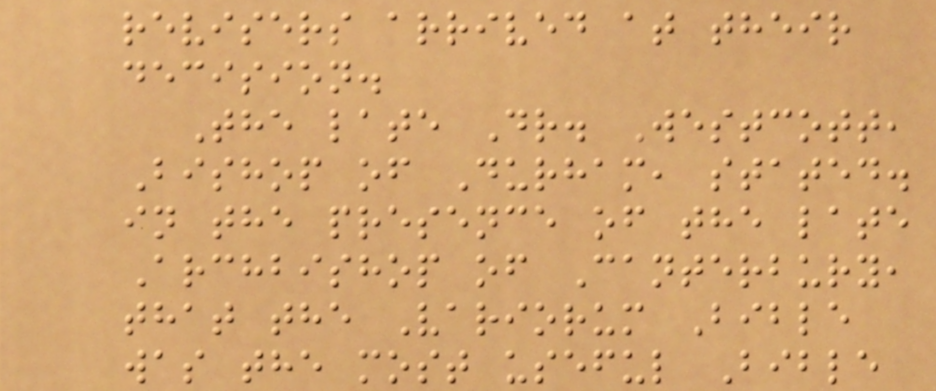revisers arrived at their
decision.
The late Dr. Westcott,
Bishop of Durham, stated.
in the presence of the late
Archbishop of Canterbury,
that the Variorum Bible
was the most useful Bible
